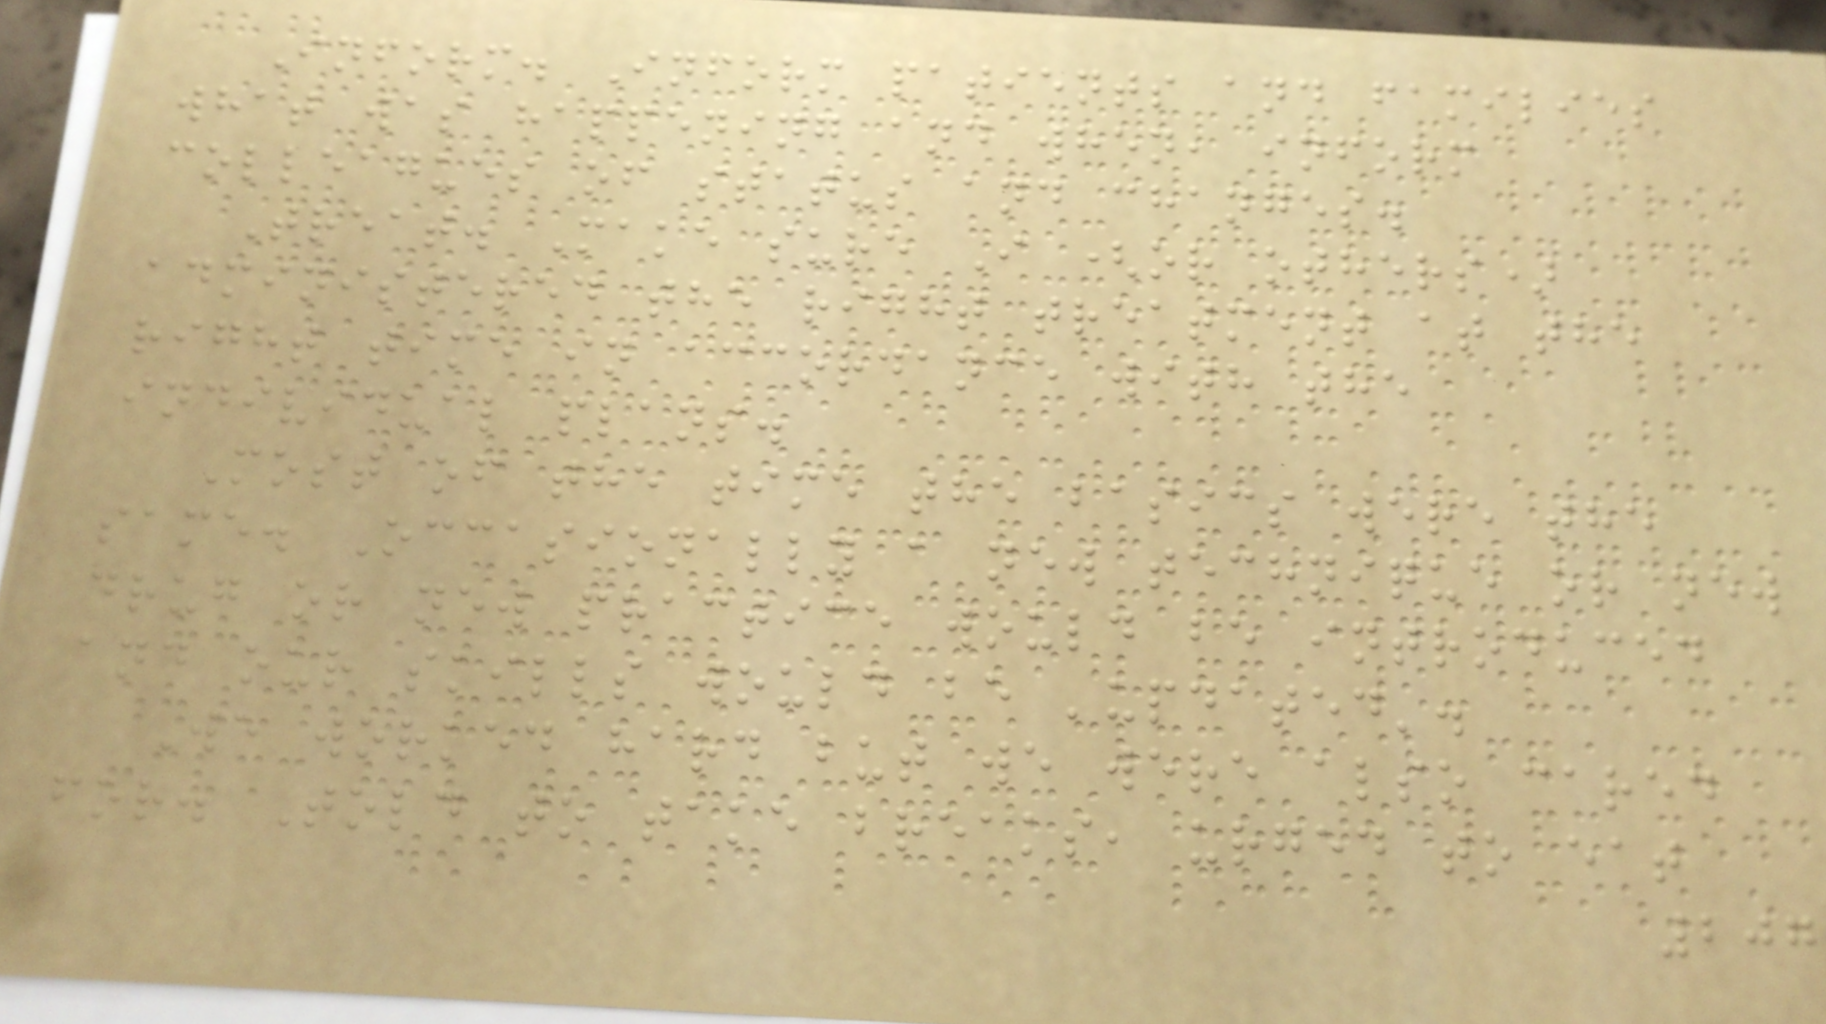Inform. Inform patients and families
what was happening and when, inform
colleagues of status and changes.
Treat. Make sure I (or others)
administered the right treatment at the
right time in accordance with the
individual plans.
Most of the time the basics were the
same. Occasionally a new technique or new
drug or new practice would be introduced
and our skills would be 'updated'.
We worked hard but we were also cared
for. Told to take breaks, urged to eat
207
